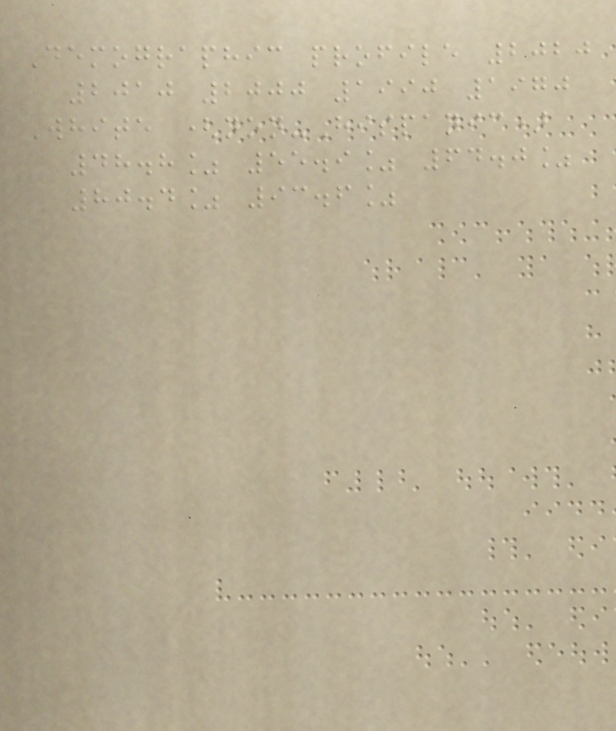Demographic profile 2020
2010 2000 1990 1970
White (non-Hispanic)
48.8% 55.9% 64.0%
80.4% 93.6%
